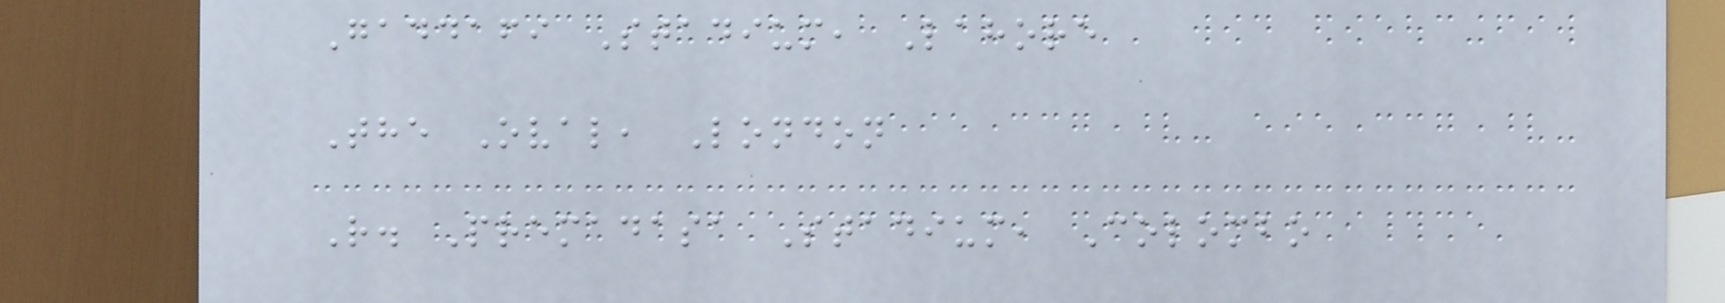Gaddafi Stadium, Lahore
The Oval, London
R. Premadasa Stadium, Colombo
